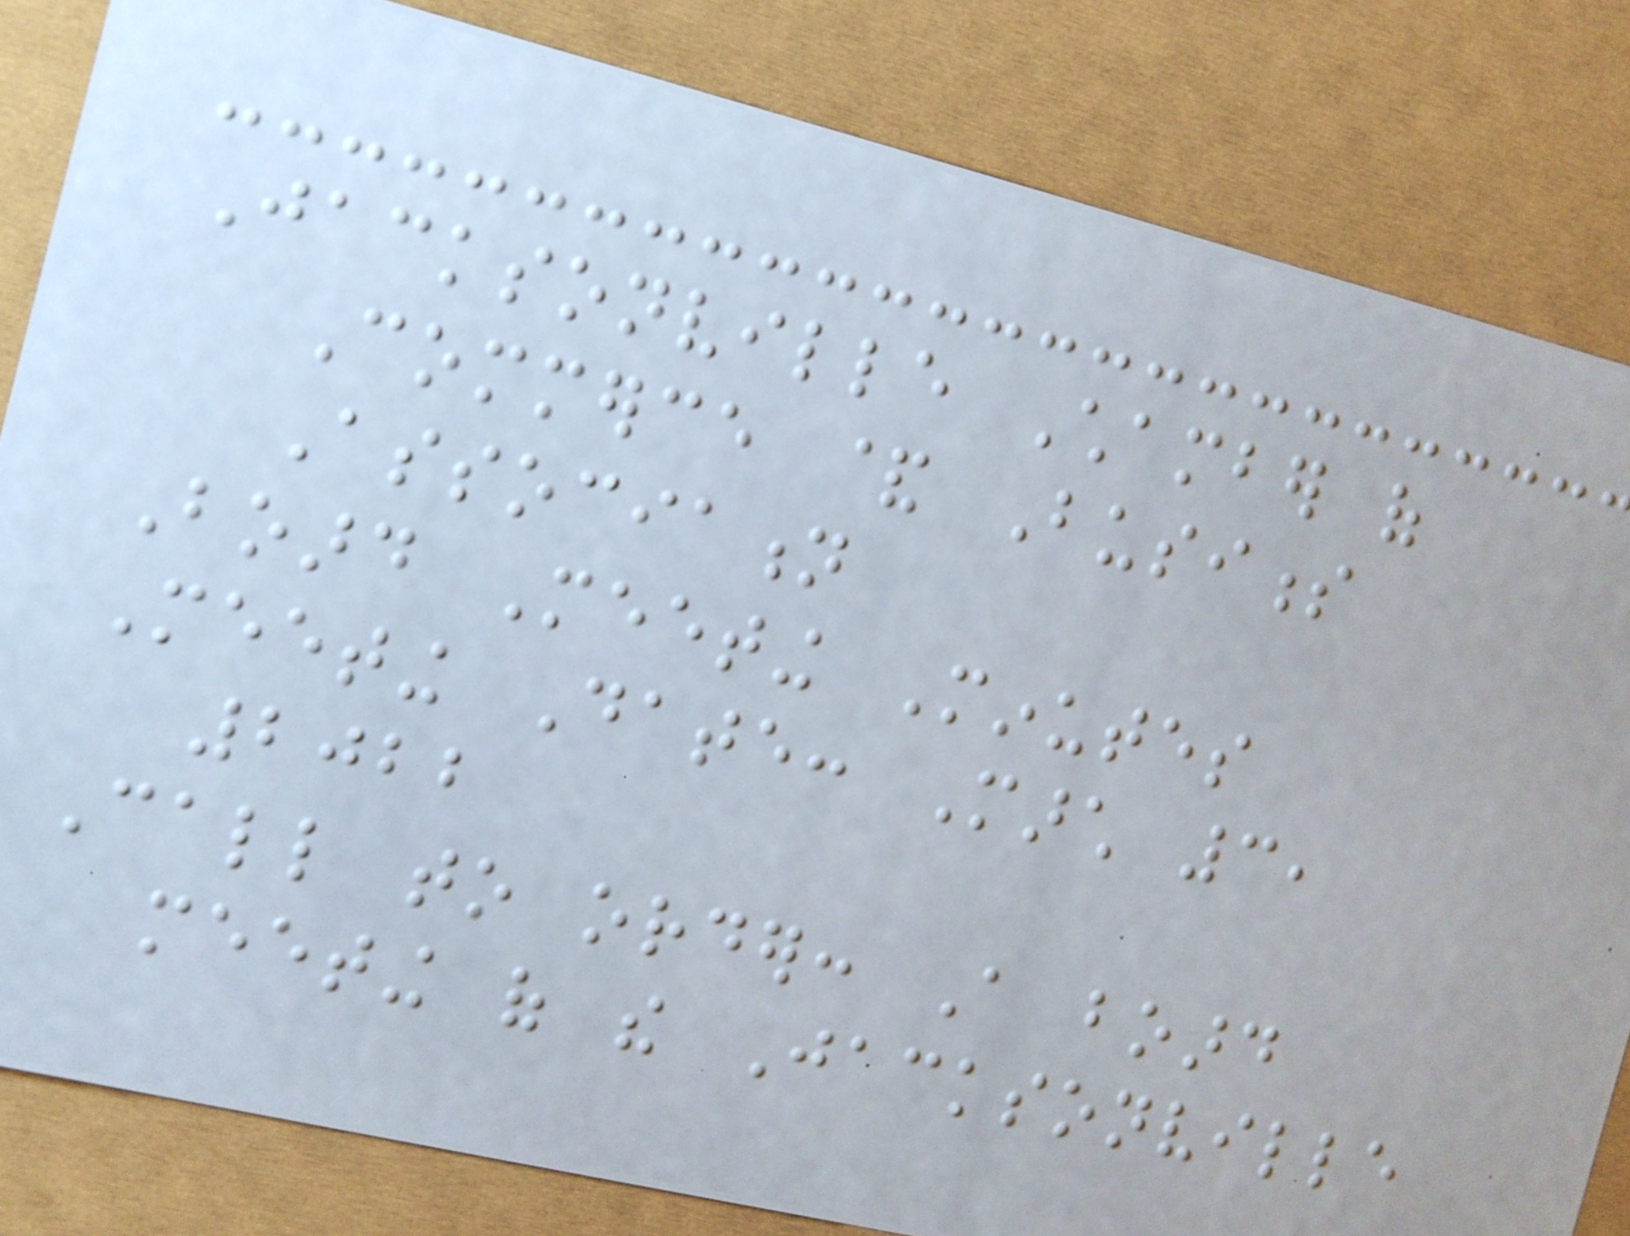Jacksonville Chamber of
Commerce & Business
Association
Board Meeting Minutes
Meeting Date: March 3,
2022
Call to order: A board
meeting of the Jacksonville
